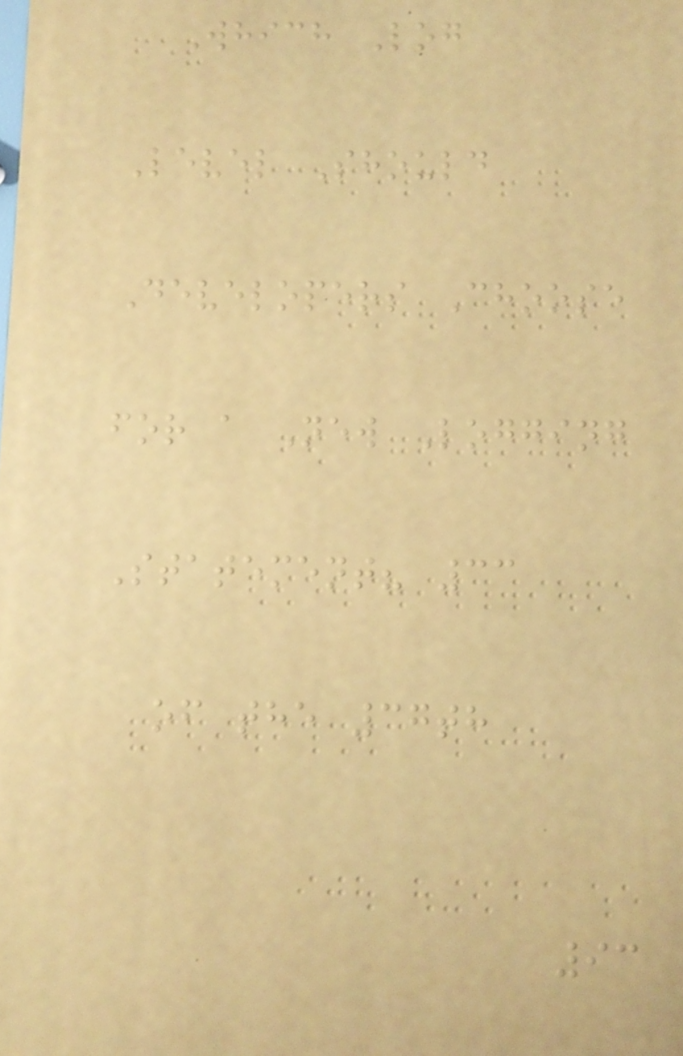Which Log
Level Should
Developers Choose
for a New Logging
Statement? 33
of the 37th
93
